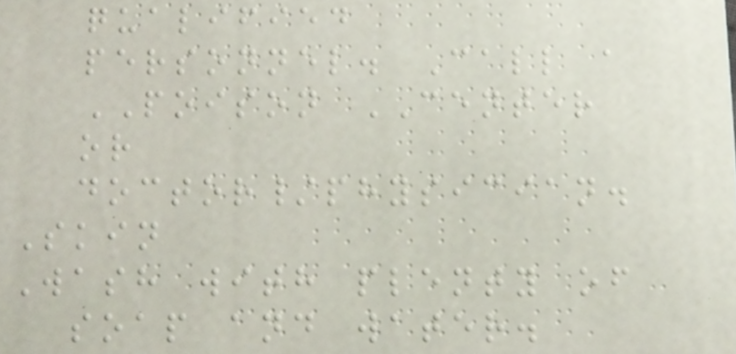qualified
personnel. Call a
POISON CENTER
or
doctor/physician.
Skin
Wash with plenty of
soap and water.
